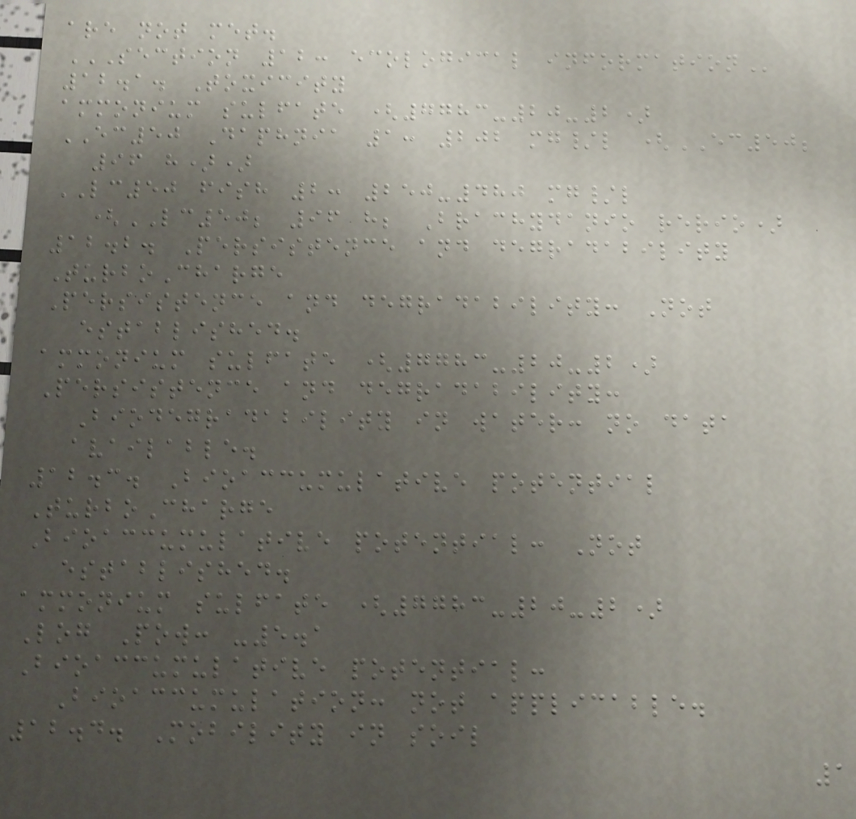are not met.
SECTION 12: ECOLOGICAL INFORMATION
12.1. Toxicity
ammonium sulfate (7783-20-2)
EC50 Daphnia 1: 202 mg/l (EC50;
96 h))
LC50 fish 2: 250-480 mg/l
(LC50; 96 h; Brachydanio rerio)
12.2. Persistence and degradability
TurboCharge
Persistence and degradability: Not
established.
ammonium sulfate (7783-20-2)
Persistence and degradability:
Biodegradability in water: no data
available.
12.3. Bioaccumulative potential
TurboCharge
Bioaccumulative potential: Not
established.
ammonium sulfate (7783-20-2)
Log Pow: -5.1
Bioaccumulative potential:
Bioaccumulation: not applicable.
12.4. Mobility in soil
1
